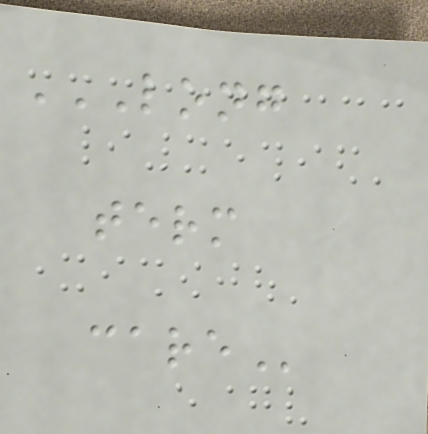LONG
TERM
CARE
